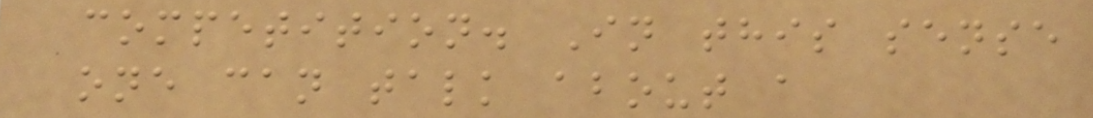competition. In this sense
one can talk about a
